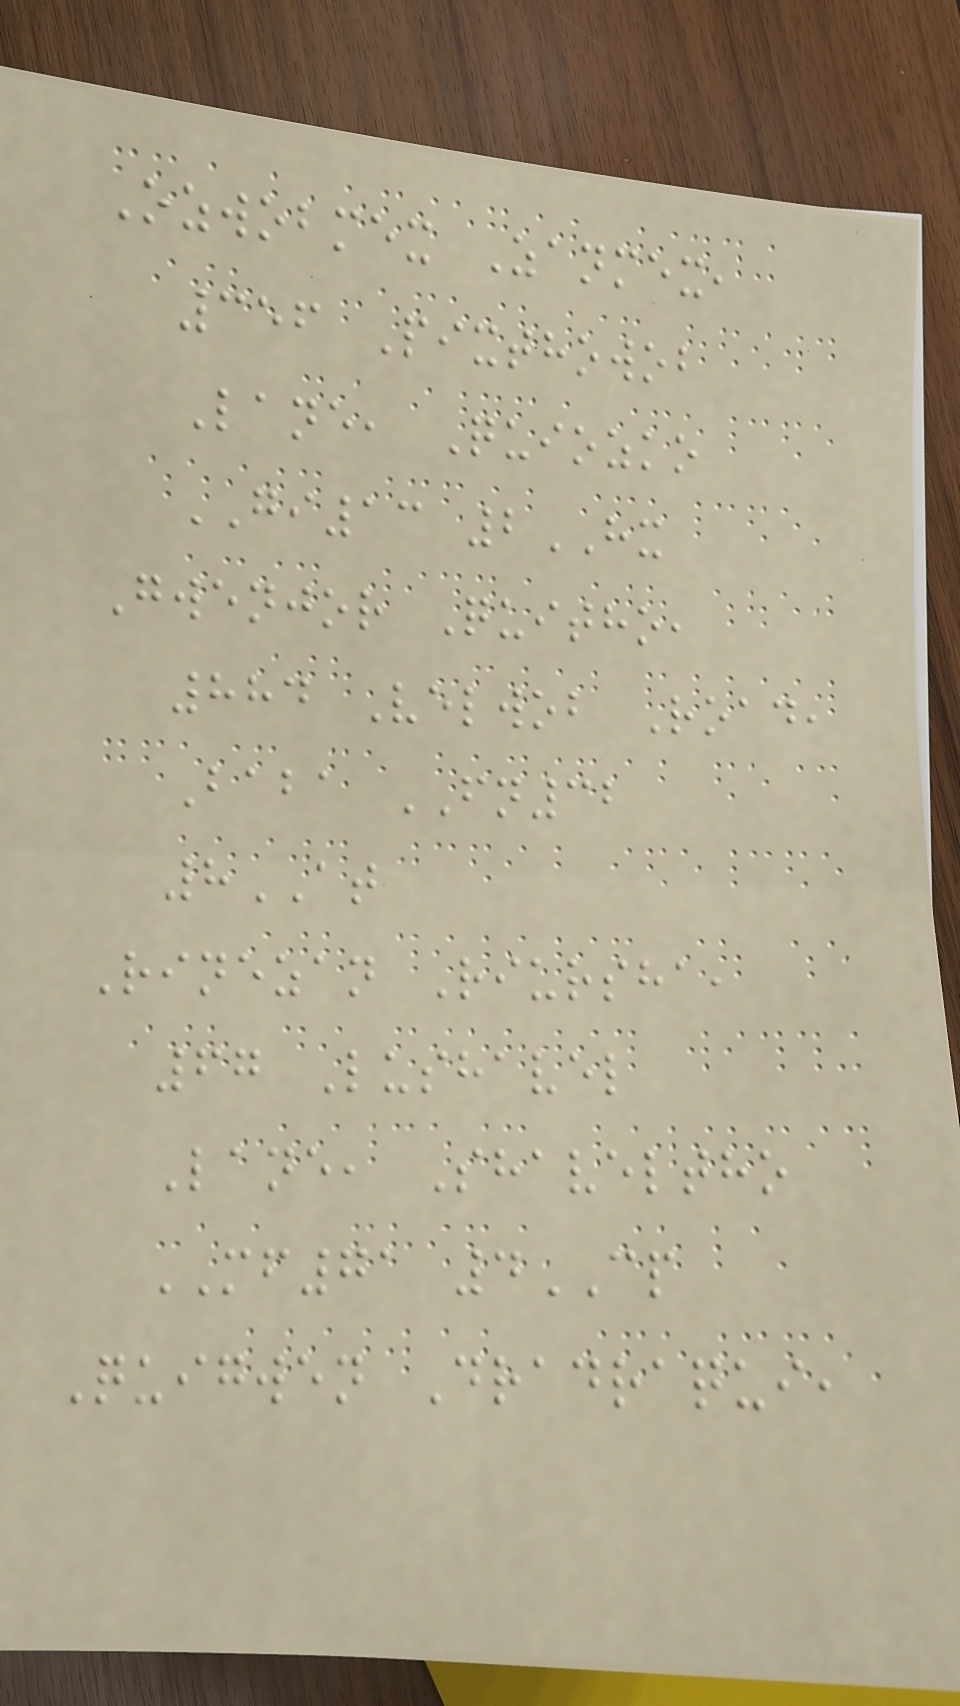Ozwobmex Zanmex,
356 Pixthowob
Lane, Quiozko
GI13 2HX
Gwenjor Quitho,
884 Velwob Road,
Baba FN32
8AT
Rinezan Riursha,
67 Lushavel
Lane, Shaveltho
MF71 4CP
Quigwen Dradraqui,
